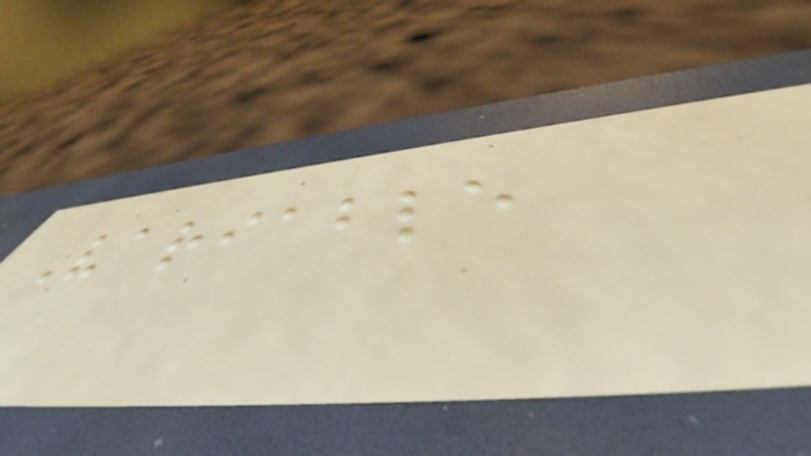Variable
